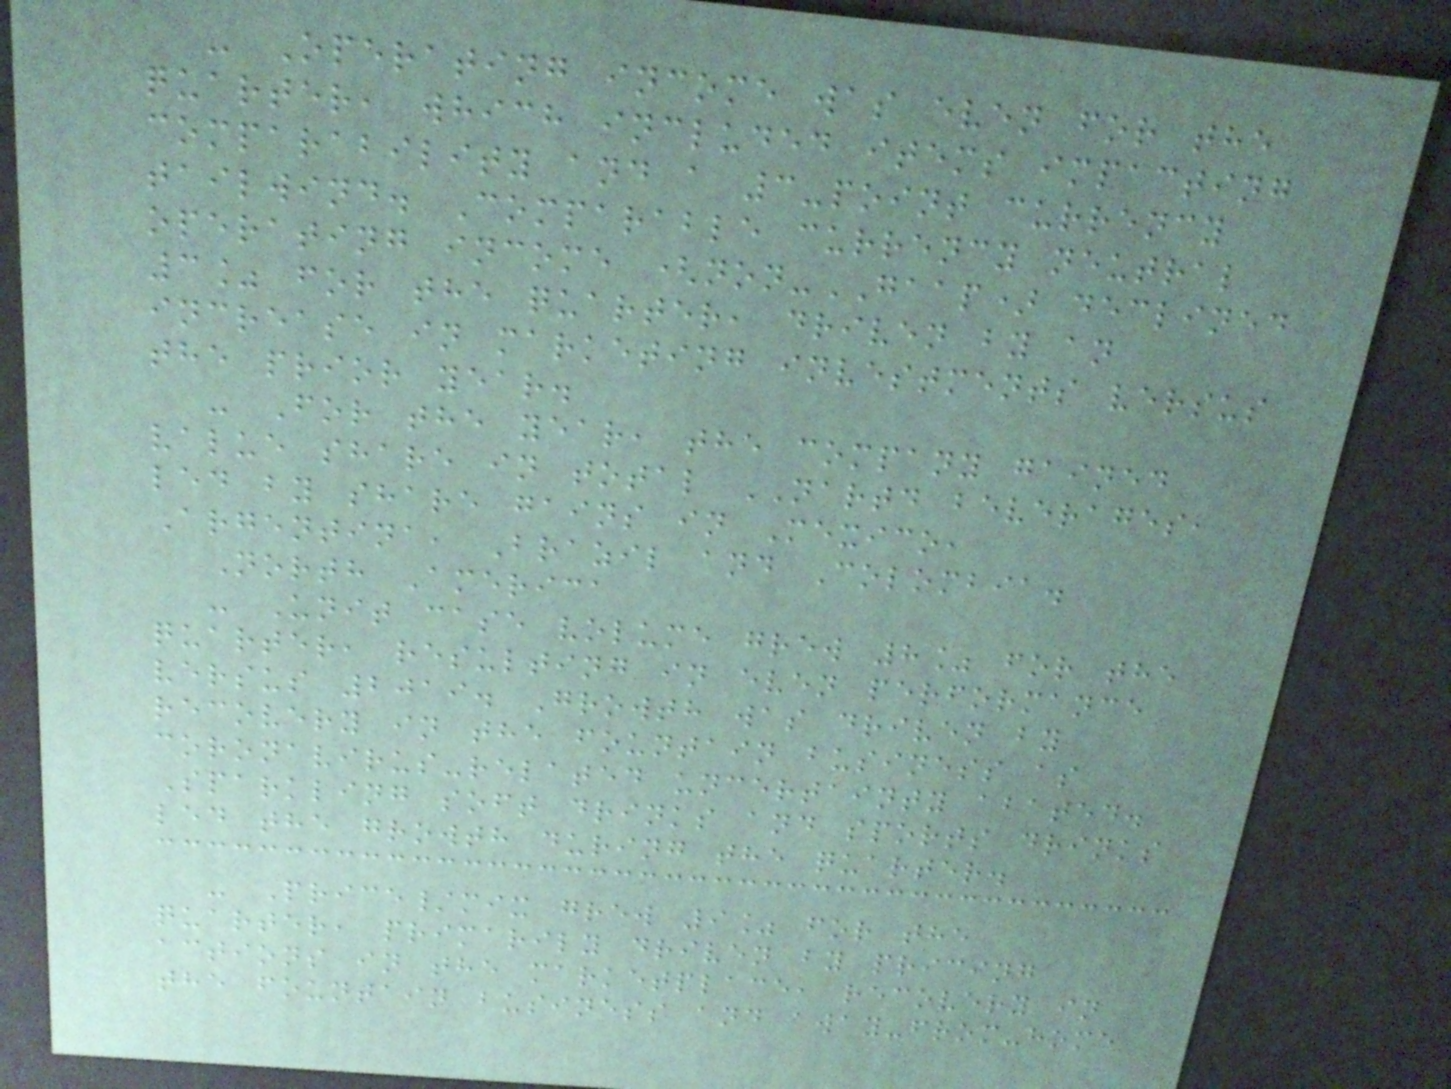- Operating income was even for the
quarter, which included items impacting
comparability and a 3-point currency
tailwind. Comparable currency neutral
operating income (non-GAAP) declined
3% for the quarter, driven by an
increase in marketing investments versus
the prior year.
- For the year, the company gained
value share in total NARTD beverages,
led by share gains in Mexico,
Argentina, Brazil and Colombia.
North America
- Unit case volume grew 8% for the
quarter, resulting in even performance
versus 2019. Growth was driven by
recovery in the fountain business as
coronavirus-related uncertainty abated.
Sparkling soft drinks and sports drinks
led the growth during the quarter.
- Price/mix grew 9% for the
quarter, primarily driven by pricing
actions in the marketplace, recovery in
the fountain business and away-from-home
